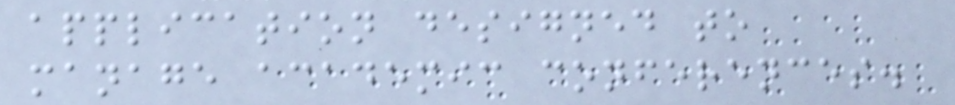application designed to
manage academic conferences.
